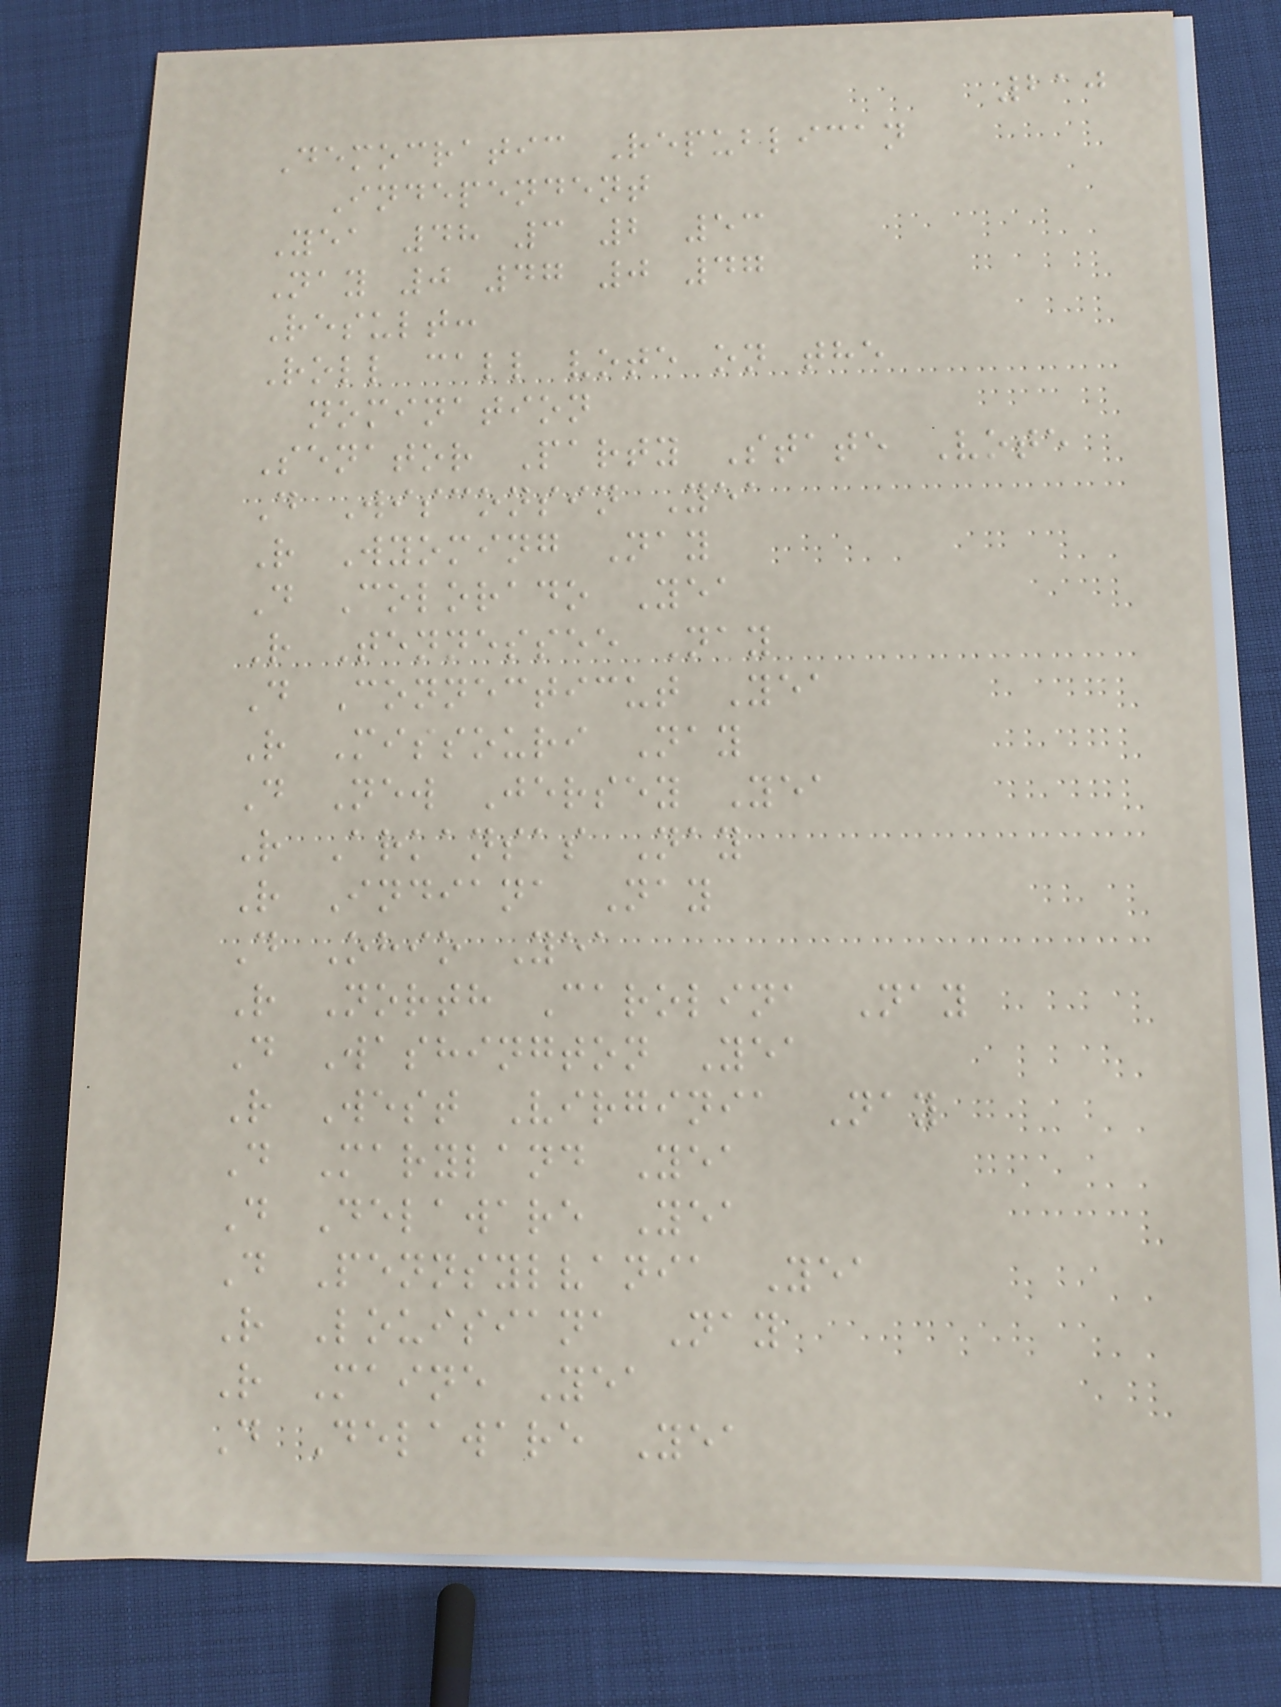210
Democratic Republican
Independent
Yea 48 3 2 53
Nay 0 47 0 47
Result:
Roll call vote on the
nomination
Senator Party State Vote
D Wisconsin Yea
R Wyoming Nay
D Colorado Yea
R Tennessee Nay
D Connecticut Yea
R Missouri Nay
D New Jersey Yea
R Arkansas Nay
R Indiana Nay
D Ohio Yea
R North Carolina Nay
D Washington Yea
R West Virginia Nay
D Maryland Yea
D Delaware Yea
D Pennsylvania Yea
R Louisiana Nay
R Maine Yea
D Delaware Yea
